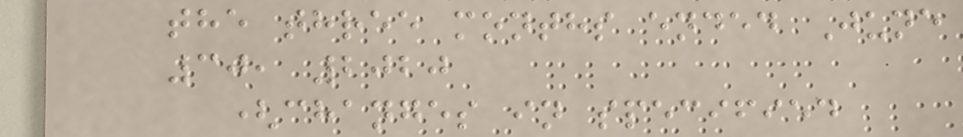the three months ended June
30, 2020
(changes in specified
